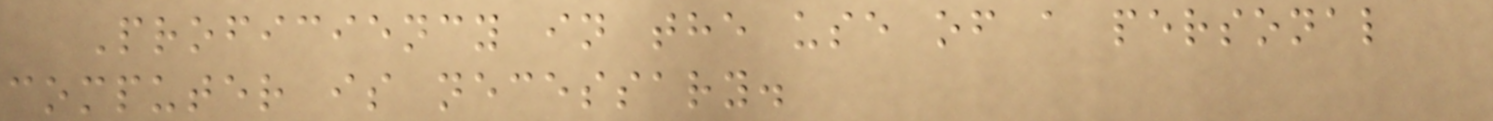Proficiency in the use of a personal
computer is necessary.
